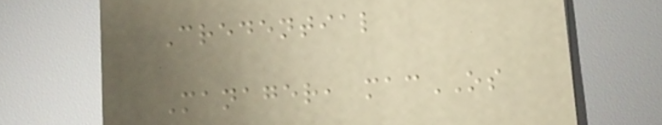Credential
Manager, macOS
